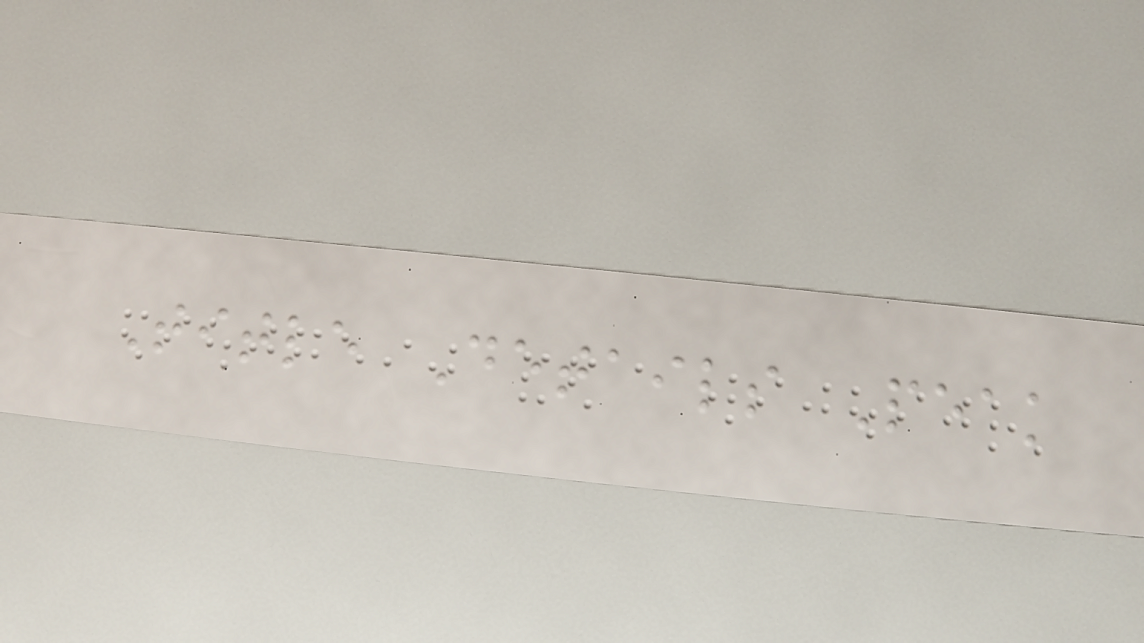Title Details Peak
